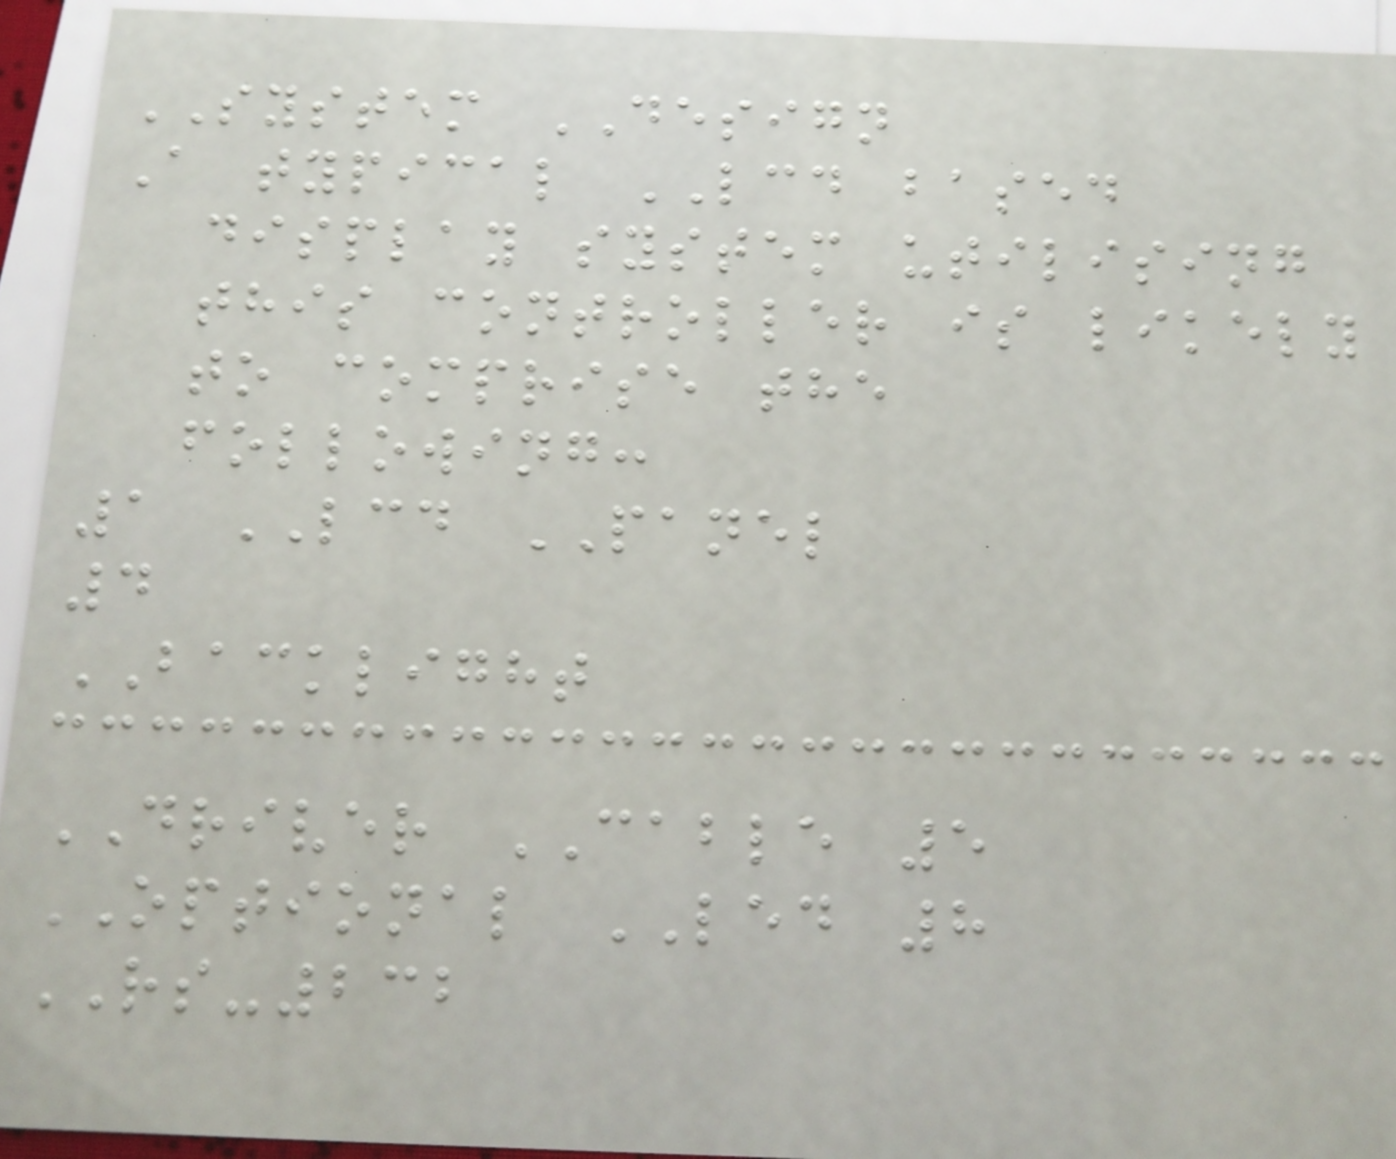SYSTEM DESIGN
A typical LCD based
display system utilising
this controller is likely
to comprise the
following:
1 LCD PANEL
4
BACKLIGHT
DRIVER CABLE 5
OPTIONAL LED 8
RS-232
